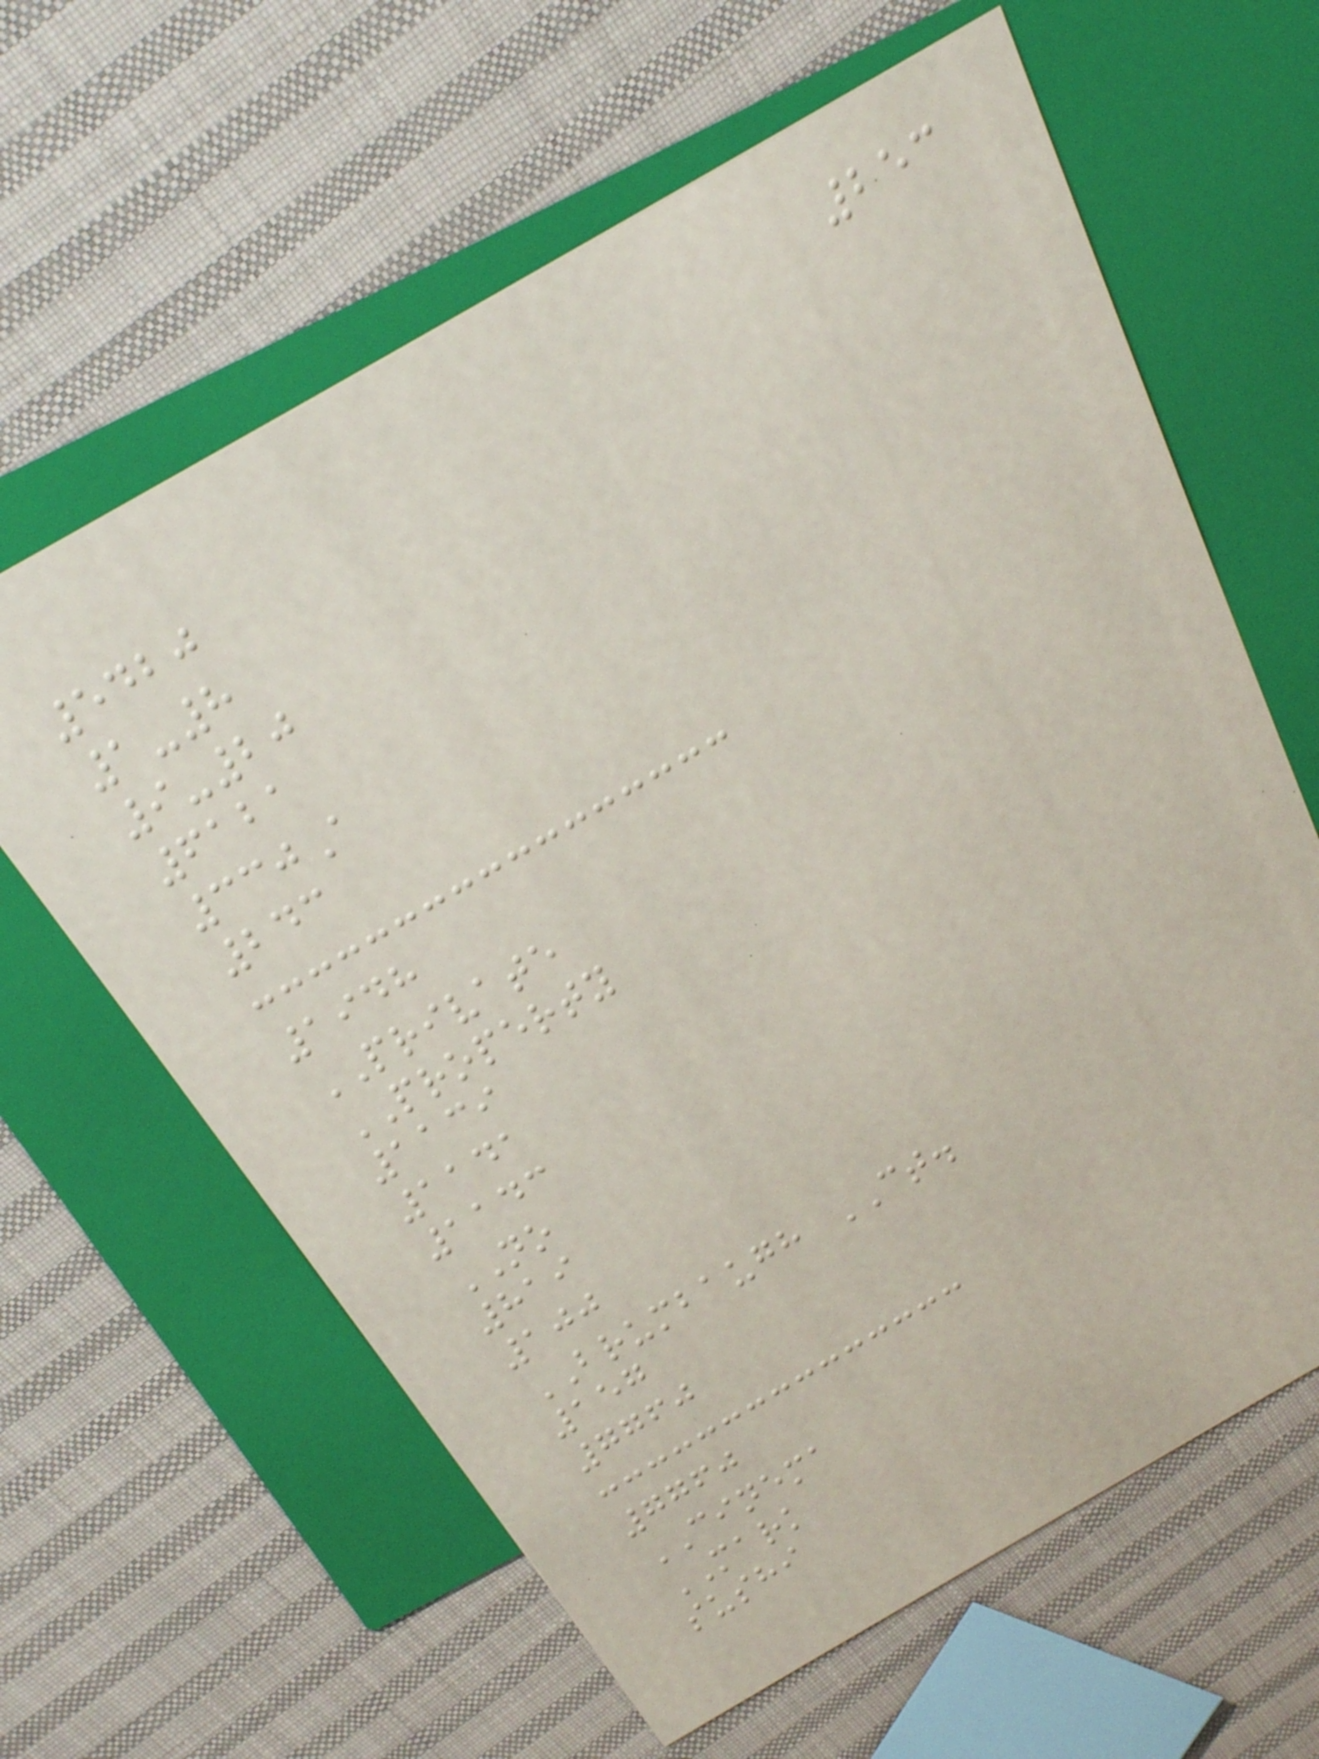253
5420
1-8
9-20
6121
330A
243
1948
PRIVATE
PROPERTY
1139
1141
1143
NO
819
100
BRUMBAUGH CT.
157
7760
7760
CINEMA
MARK
sushi
